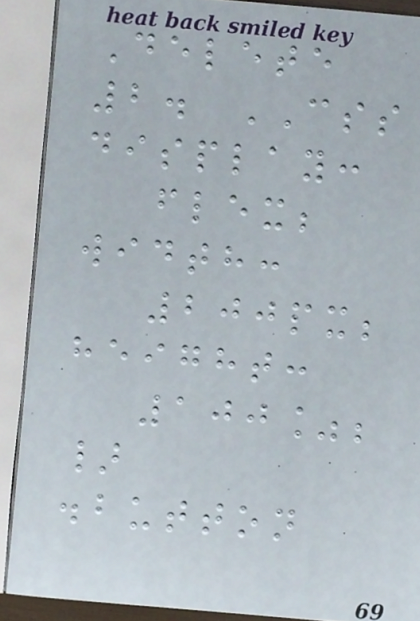Delete
2. CSS
display:
flex;
width:
200px;
height:
100%;
}
.button
